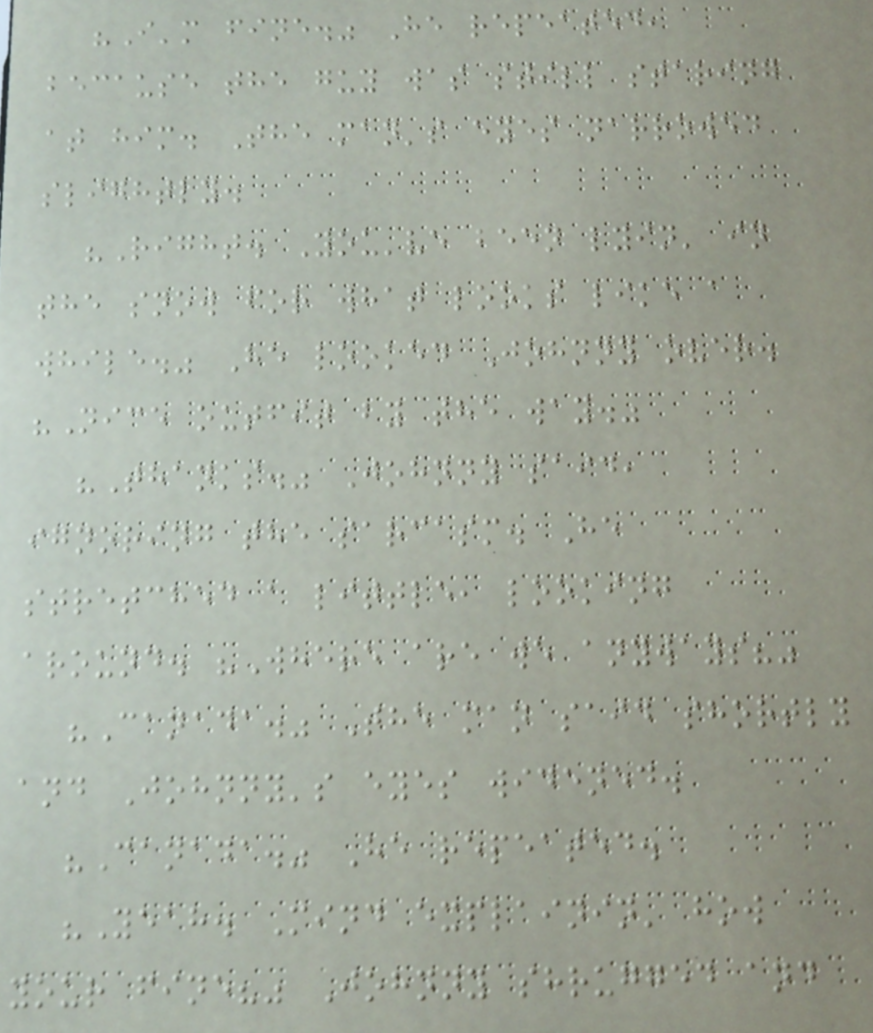"I'm fine." He repeated,
because the guy was still staring
at him. The man's eyes narrowed
slightly.
"Right. You've been lyin' in
the snow for what looks like a
while." He looked Johnny over.
"Nice outfit by the way."
"Thanks." Johnny said,
ignoring the sarcasm. He
stretched a little, looking
around. "Where are we anyways?"
"Canada." The man said shortly
and Johnny's eyes widened.
"Canada." He repeated.
"Yeah. Mind explainin' how
your fine?" Johnny shrugged and
